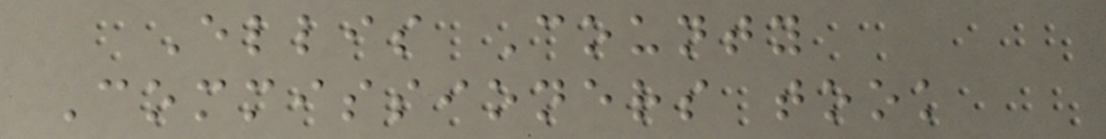Ellis County
Commissioners took
